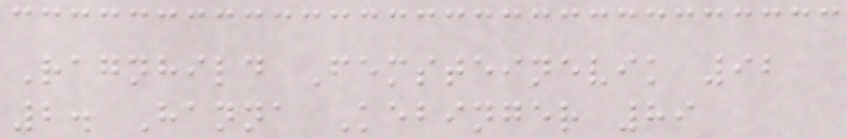Ragnhild Femsteinevik 92
2. Hanna Kebinger 89
